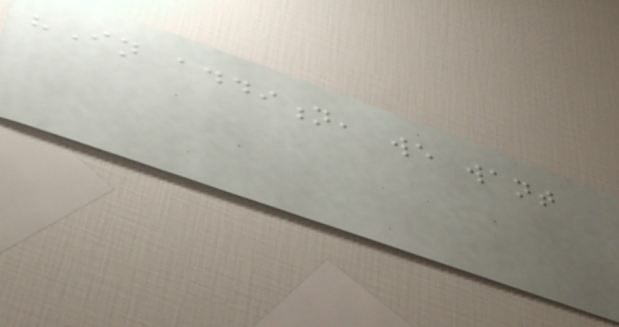"In addition, we want
